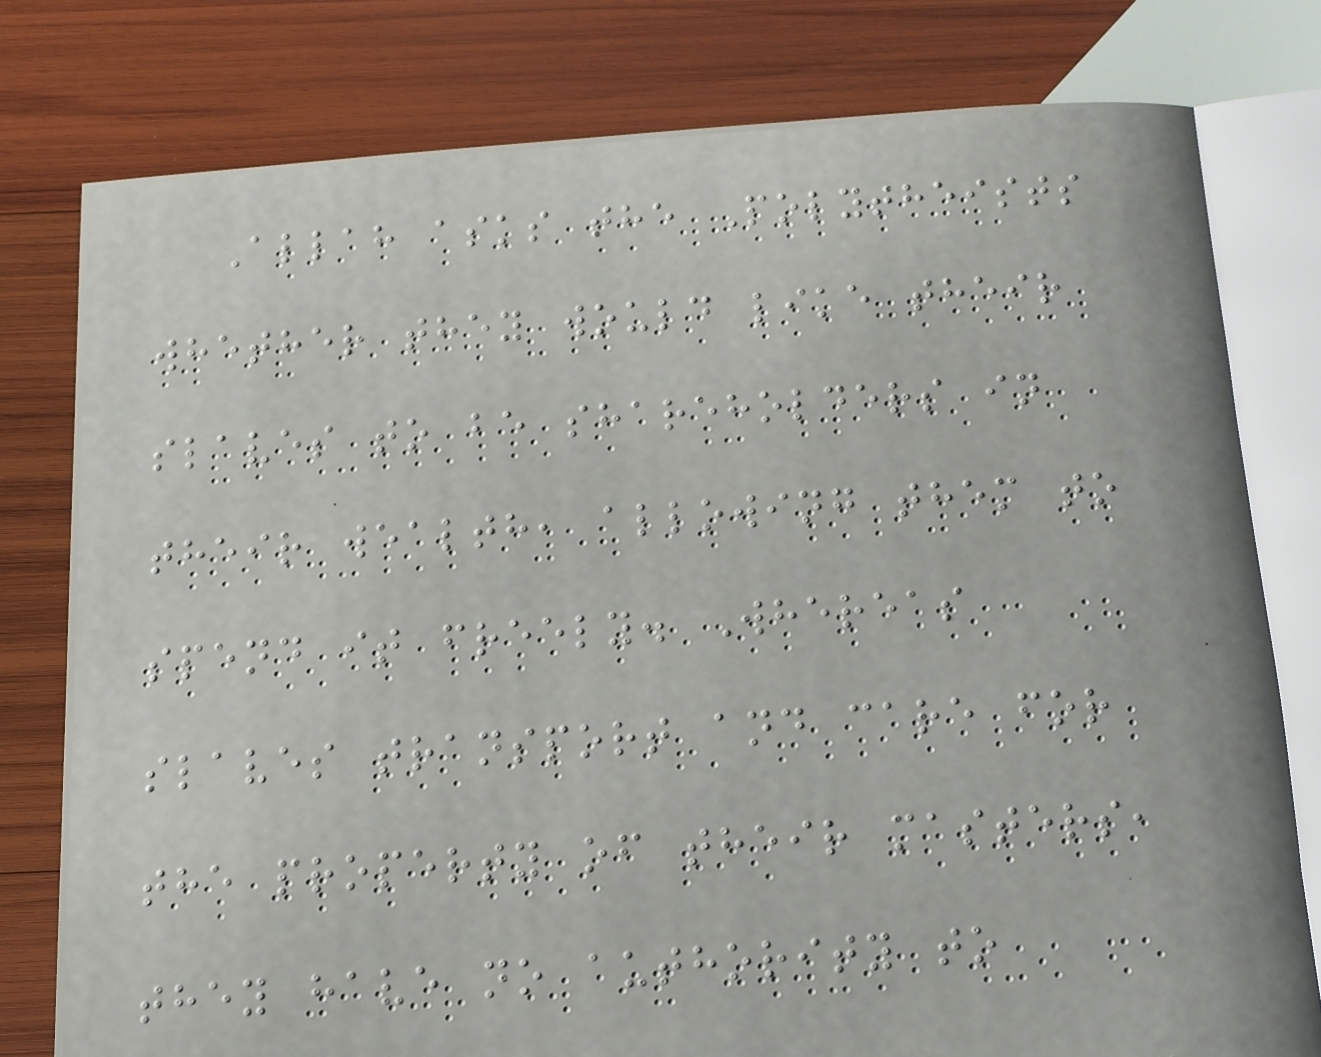Allah asks the Polytheists
whether they would like their
slaves to be shareholders in
their wealth, allowing them to
spend it freely. Whereas
slaves transport and care for
the property of their masters,
they have no authority to
